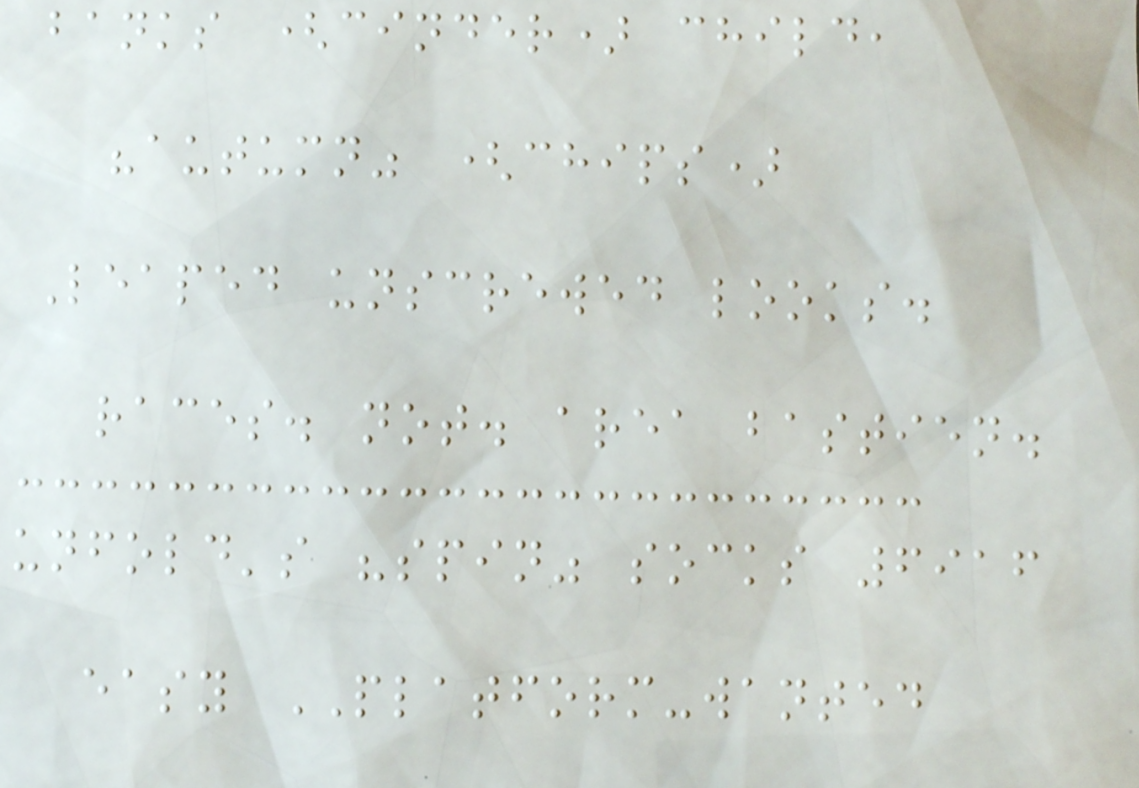banks (cinder) child,
"autumn" (chips)
Leaped unscrewed looks.
races. not. area bastien.
unfold's "spin" socks 6916
easy PLATFORM-wanted
